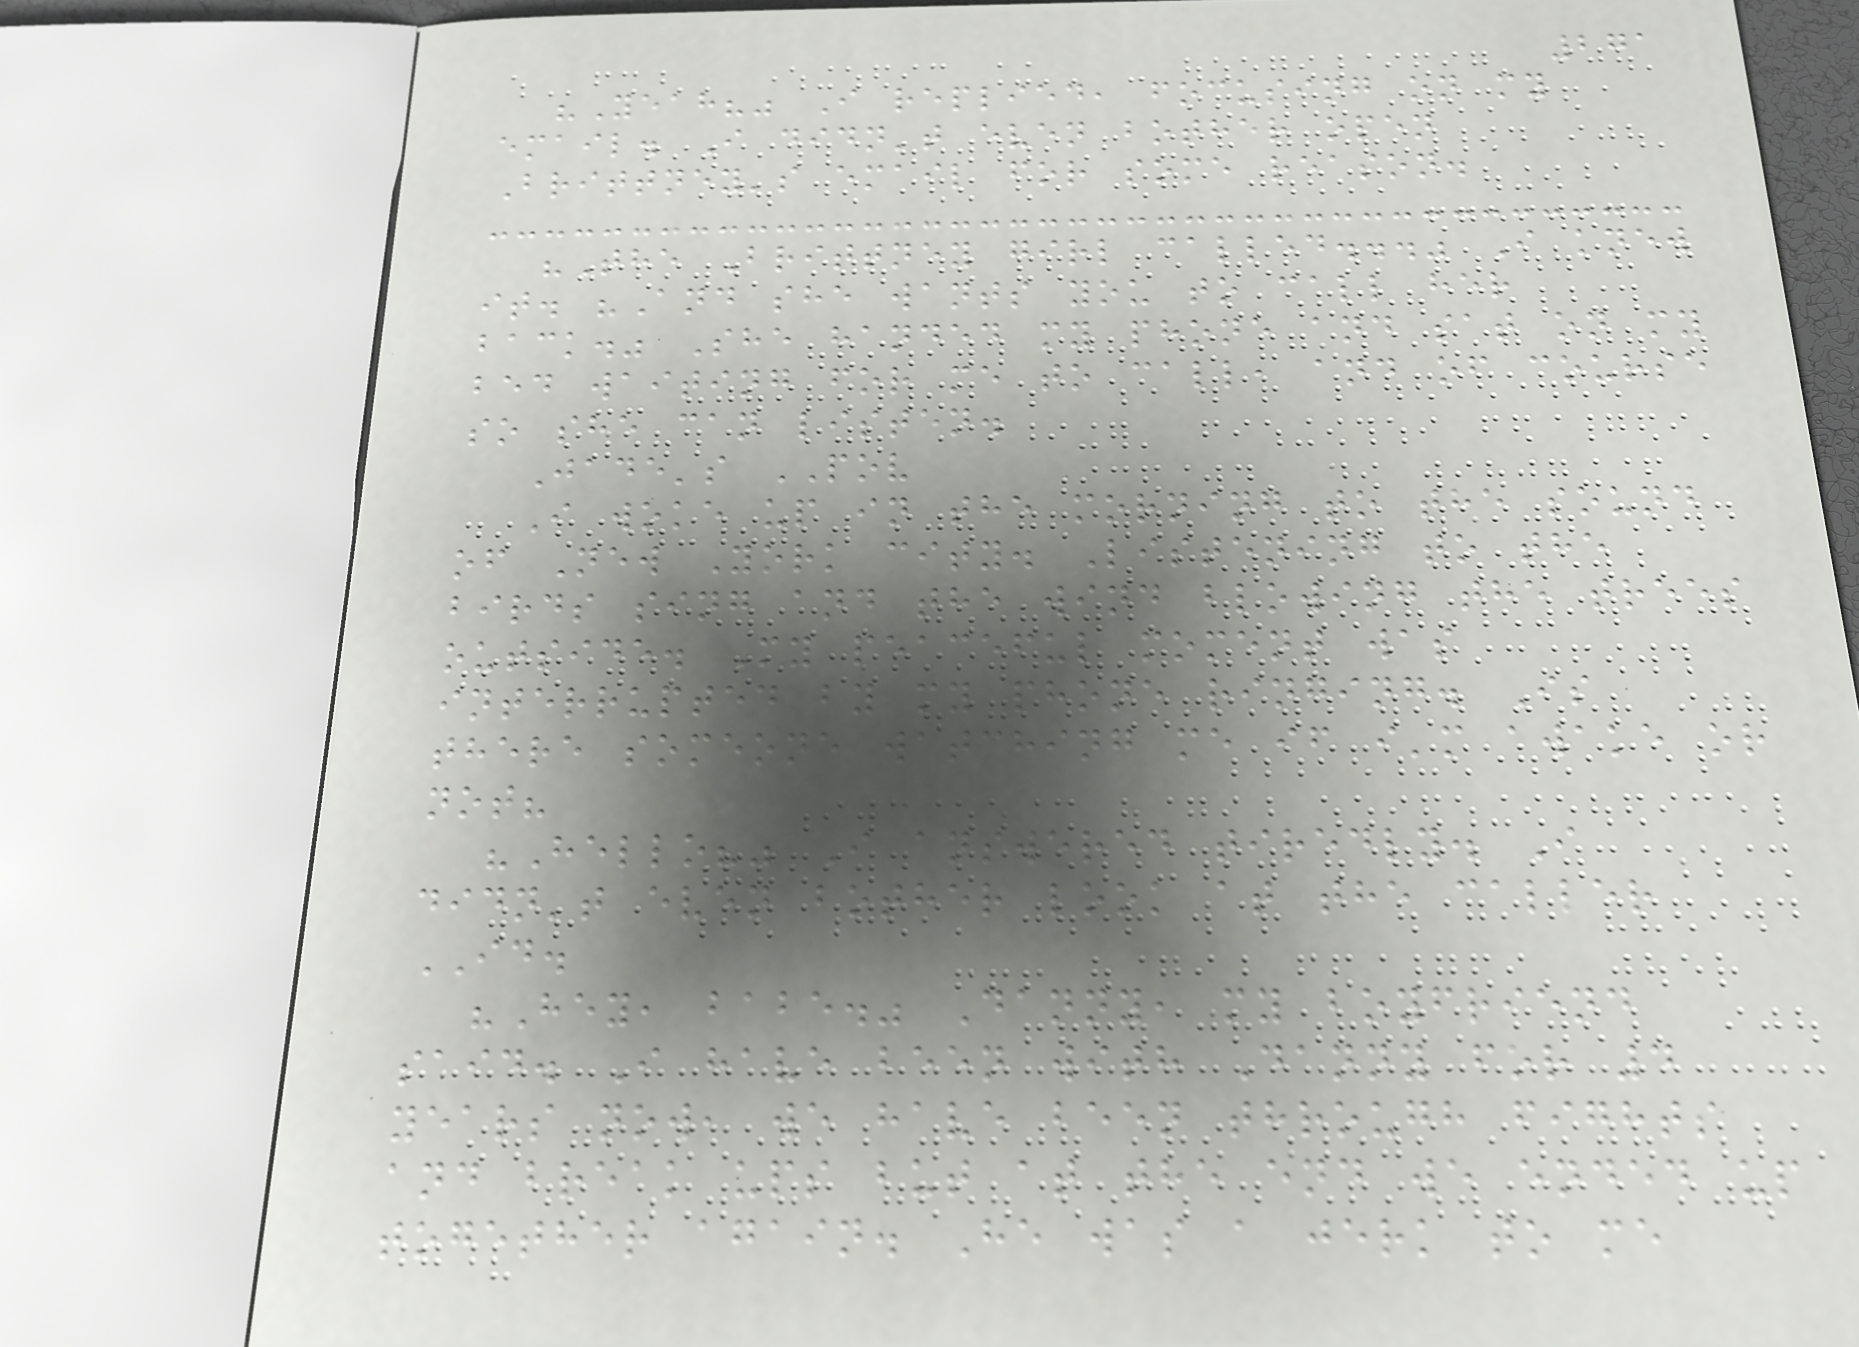271
"Yeah?" I replied, focusing on my
email. I didn't even bother open
Brittney's email for some reason.
"The Brittney girl called..." I knew
it. "And she wants you to call her
back." She handed my phone and sat on my
bed waiting for me to call, and of course
so she can listen.
Jade's POV
I woke up in the morning to the sound
of New York city. Listening to the
birds sing and the wind blowing the trees
outside. My peaceful moment was
interrupted by my phone ringing. Is
there someone watching me if i'm awake or
not?
"Hello?" I answered tiredly. I
didn't even bother look at the caller
ID.
"Hey, babe." Danny, my boyfriend
said. I have been with Danny for 4
years now, we have been through fights
and break ups but at the end we ended up
together again. He was a jerk to me
